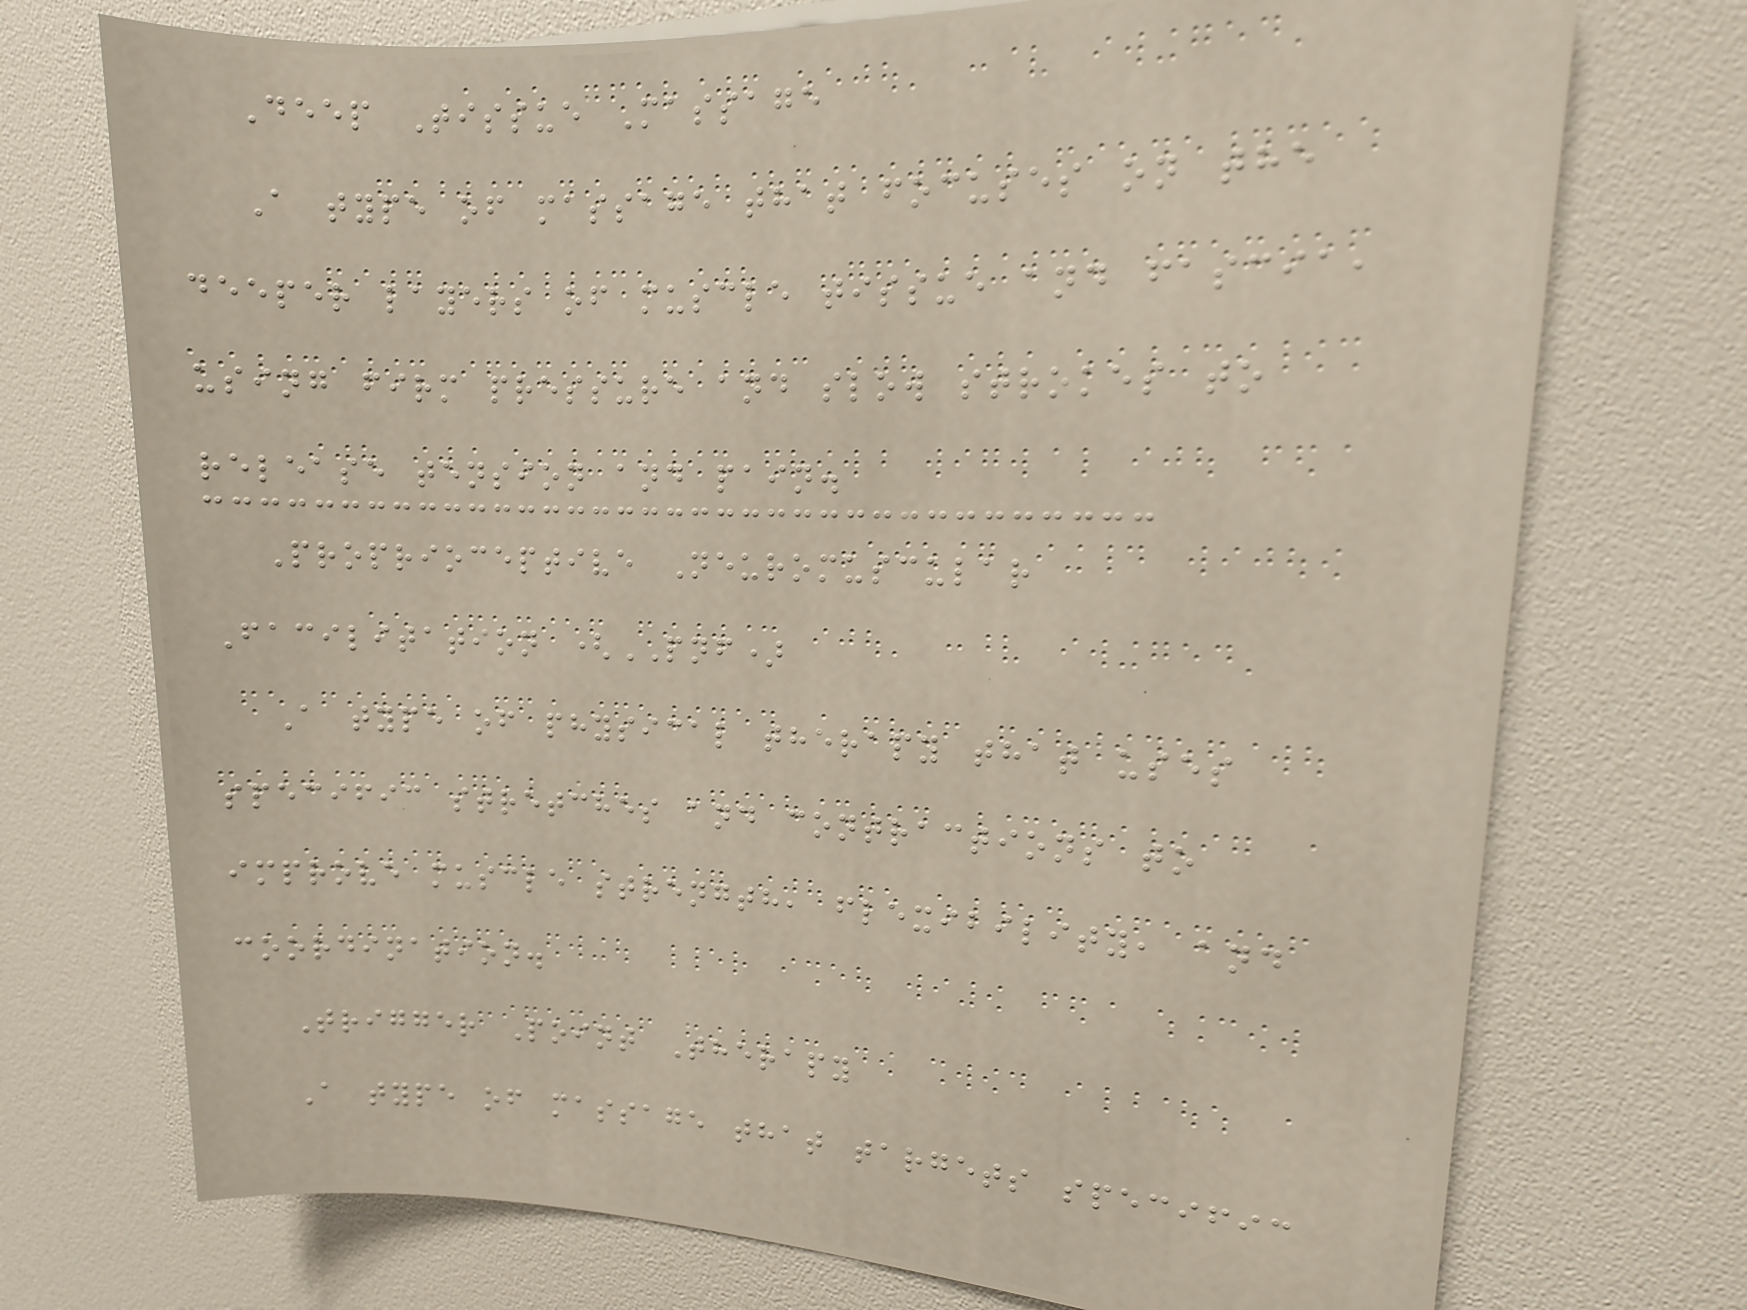Deep Tissue Massage
A type of massage that focuses on the
deeper layers of muscle tissue and fascia,
using firm pressure and slow strokes to
release tension and pain.
Proprioceptive Neuromuscular
Facilitation (PNF)
A type of physical therapy that uses
specific stretches and contractions to
improve muscle strength, flexibility, and
coordination.
Trigger Point Therapy
A type of massage that targets specific
